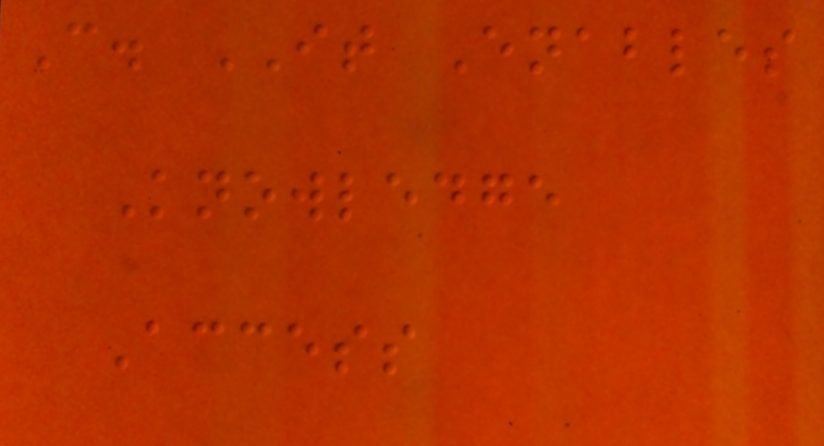C. IT Enables
Knowledge
Access
